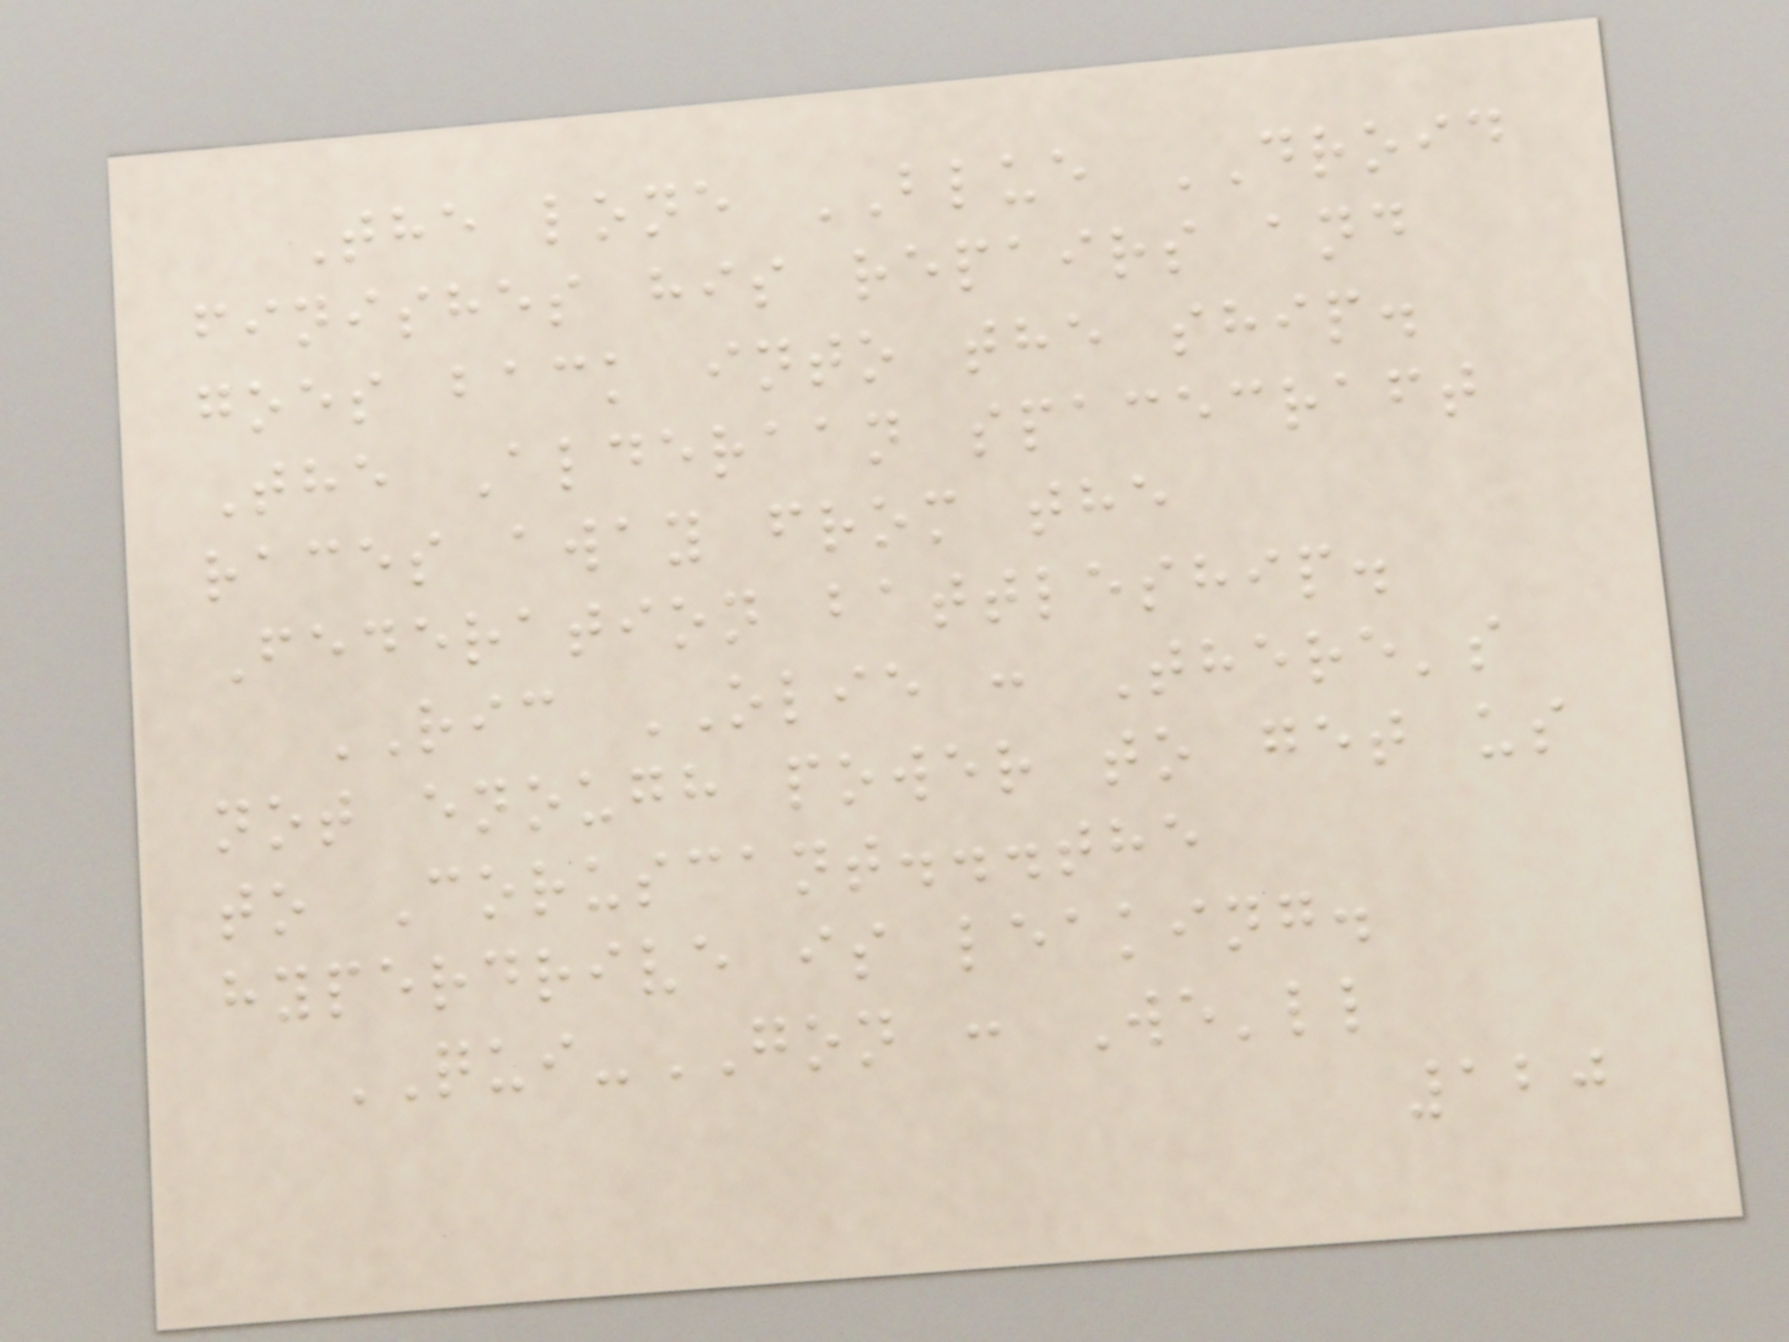The lone BLUE DROID
finishes his repairs and
goes back into the ship.
The Alderaan spacecraft
races away from the
Federation battleship.
RIC OLIE : There's
not enough power to get us
to Coruscant...the
hyperdrive is leaking.
QUI-GON : We'll
120
